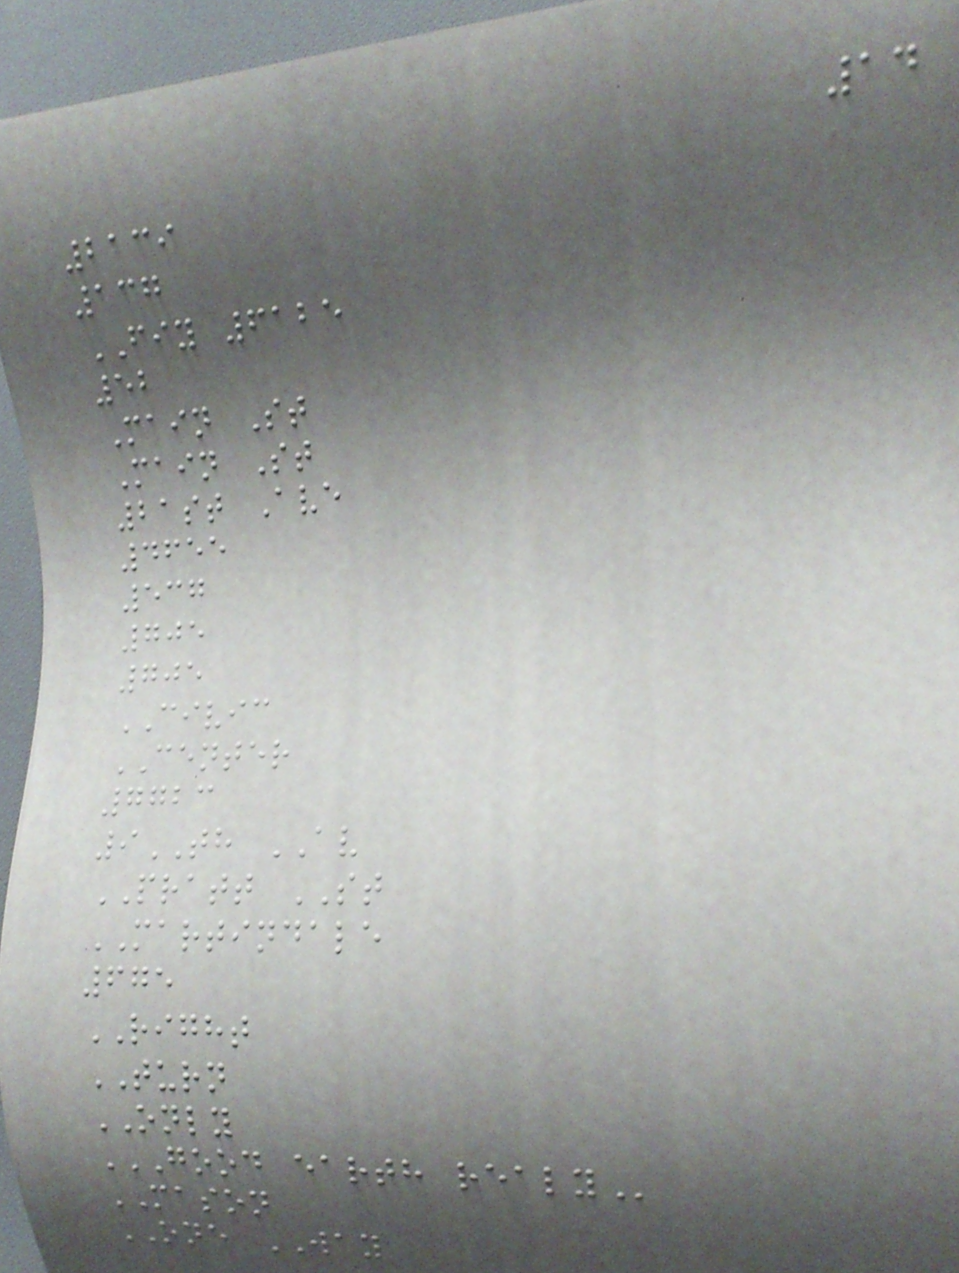14
2139
137
FIY 6125
52
Main St
Main St
21st Ave
4655
537
705
705
CIVIC
CENTER
7723
9TH AV
PRATT ST
MARTINDALE
675
RIGHT
TURN
ONLY
GOOD EARTH REALY
MASON
ONE WAY
